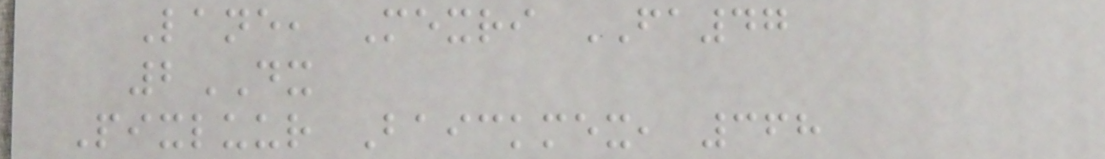Lane, Mexri FA47
2DX
Pixluur Baickmex, 368
